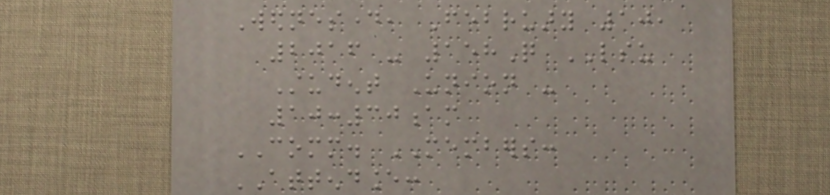Wednesday, February 10,
2016 - 158Q LSU
Student Union -
10:30am
COMM. MEMBERS:
ATTENDANCE:
